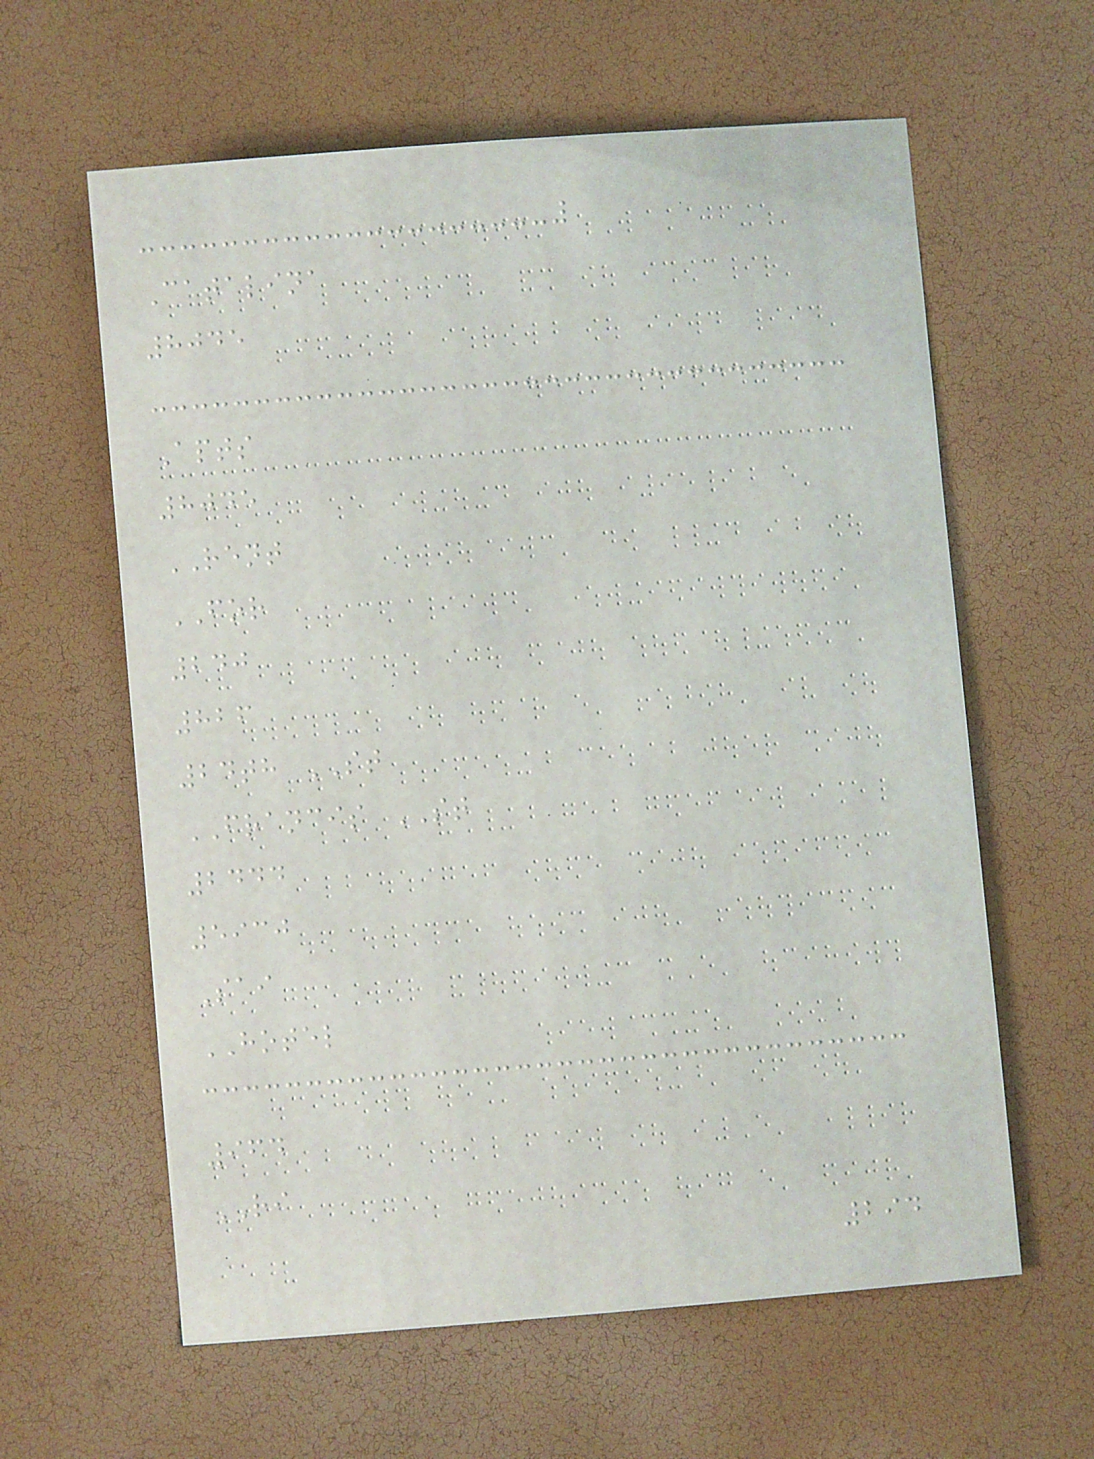Catalina
8045
Apts
8045
RENT
FOR
240
826
24th ST
FRANCIS ST
2444
5930
Sai
HOTEL
964
RI
294
